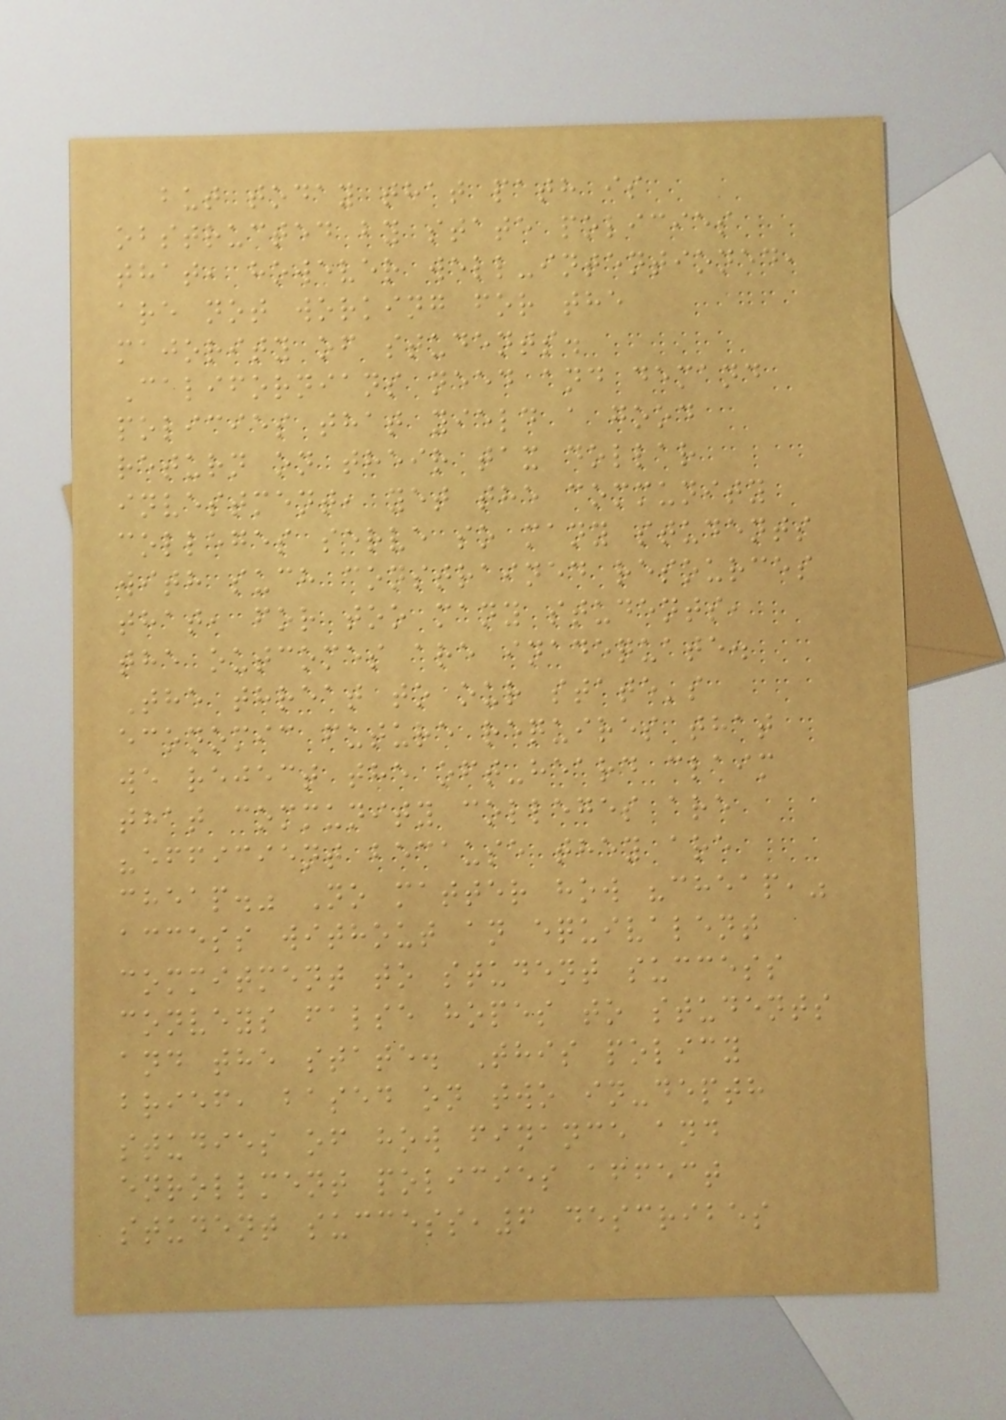but today that path is
obstructed by state policies
that, however well-intentioned,
are not working for the
majority of students.
Californians need and demand
policies that yield a good
return on their tax dollar
investment, yet the community
colleges serve so many students
with such constrained resources
that, for too many students,
the outcomes are inadequate.
The threat to our state's
economic future requires that
we reject the oft-heard claim
that community colleges are
"efficient because they are
cheap." No matter how "cheap,"
access without an equivalent
commitment to student success
conveys false hopes to students
and the state. This policy
brief, based on two in-depth
studies of how finance and
enrollment policies affect
student success,6 describes
